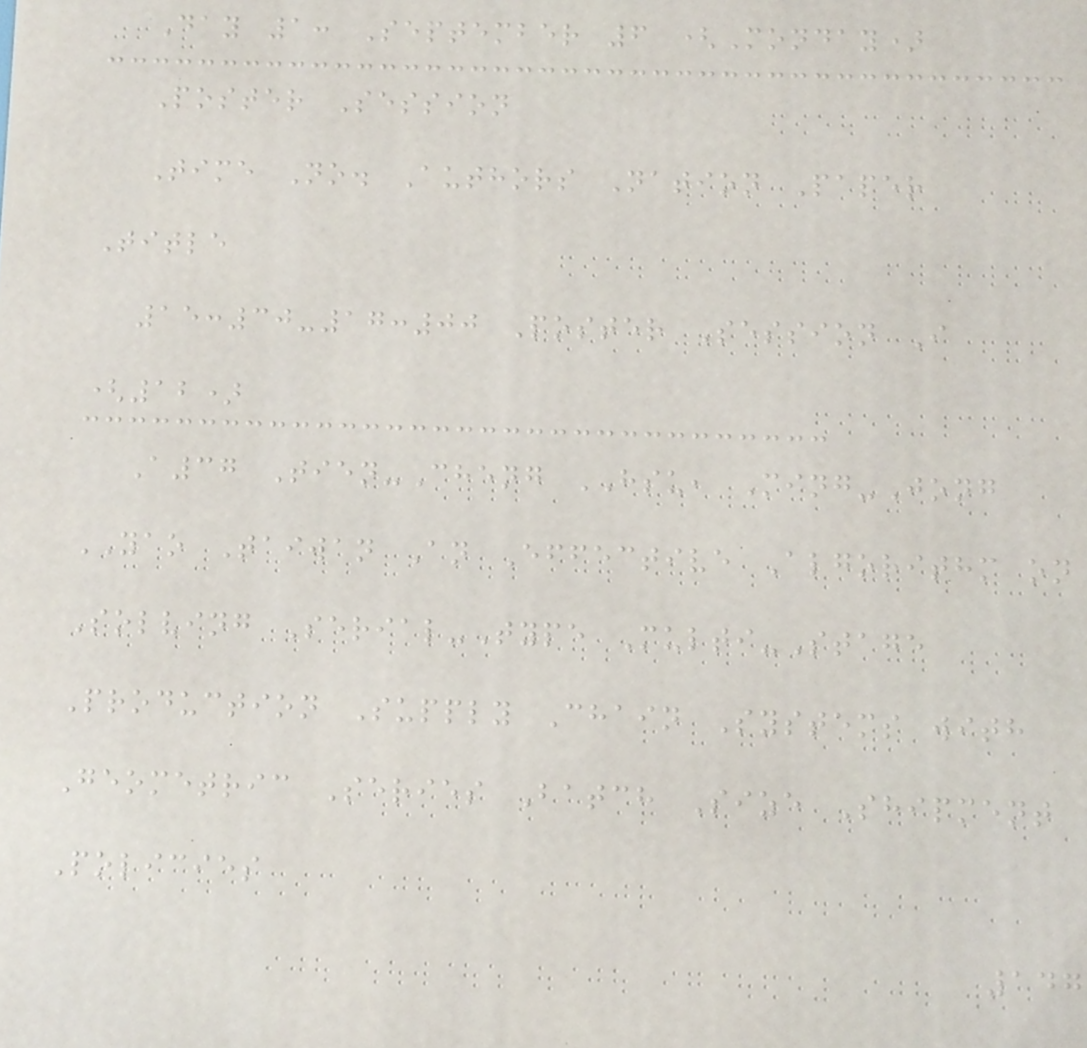Day 1: September 6 (Monday)
Poster Session
Time No. Authors Nation Paper
Title
15:30-17:00 Poster Session I
(12)
A37 Tien-Cheng HSU, Ming-Jong
YAO Taiwan An Effective Algorithm on
Solving Serial-Type Multi-Stage
Production Supply Chain Systems with
Geometric Series Batch Size Shipment
Policies
147
